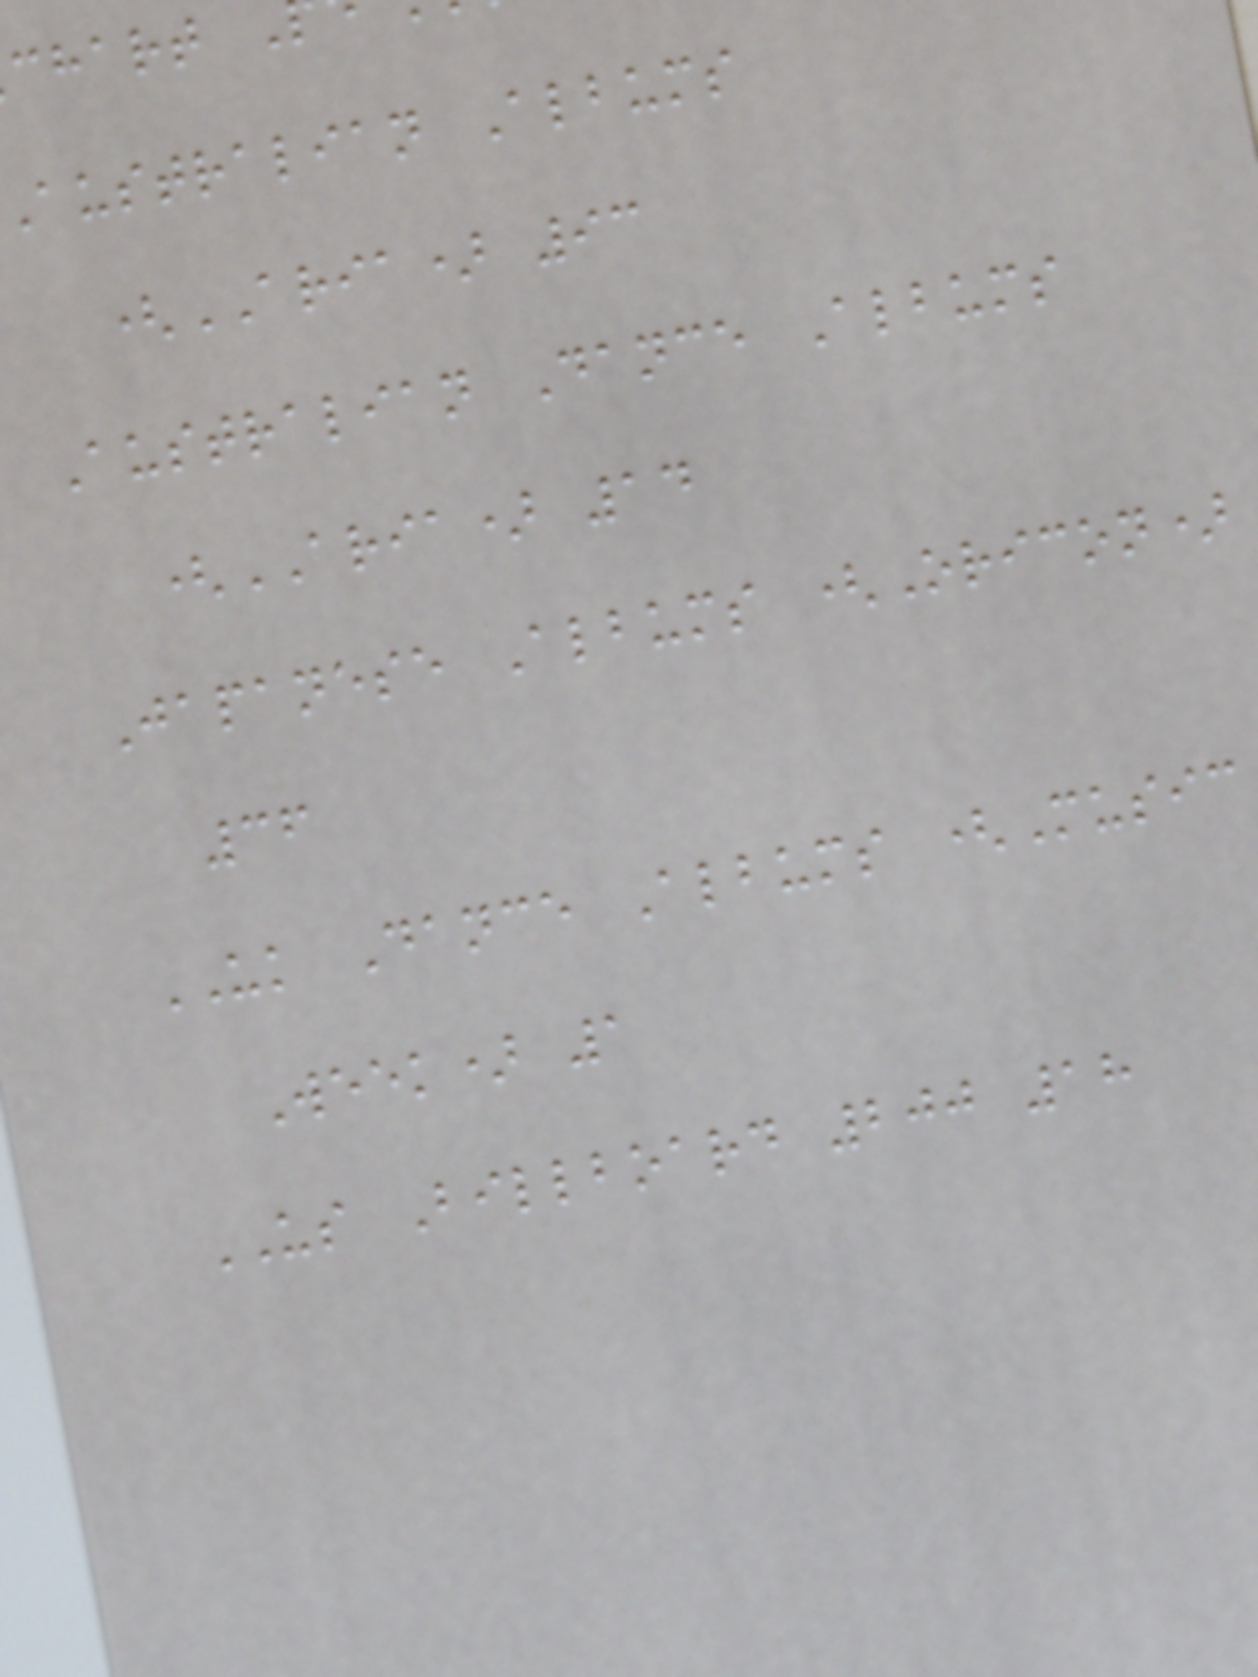chart
australian Albums
(ARIA) 93
Australian Dance Albums
(ARIA) 14
Japanese Albums (Oricon)
36
UK Dance Albums (Music
Week) 1
US Billboard 200 18
